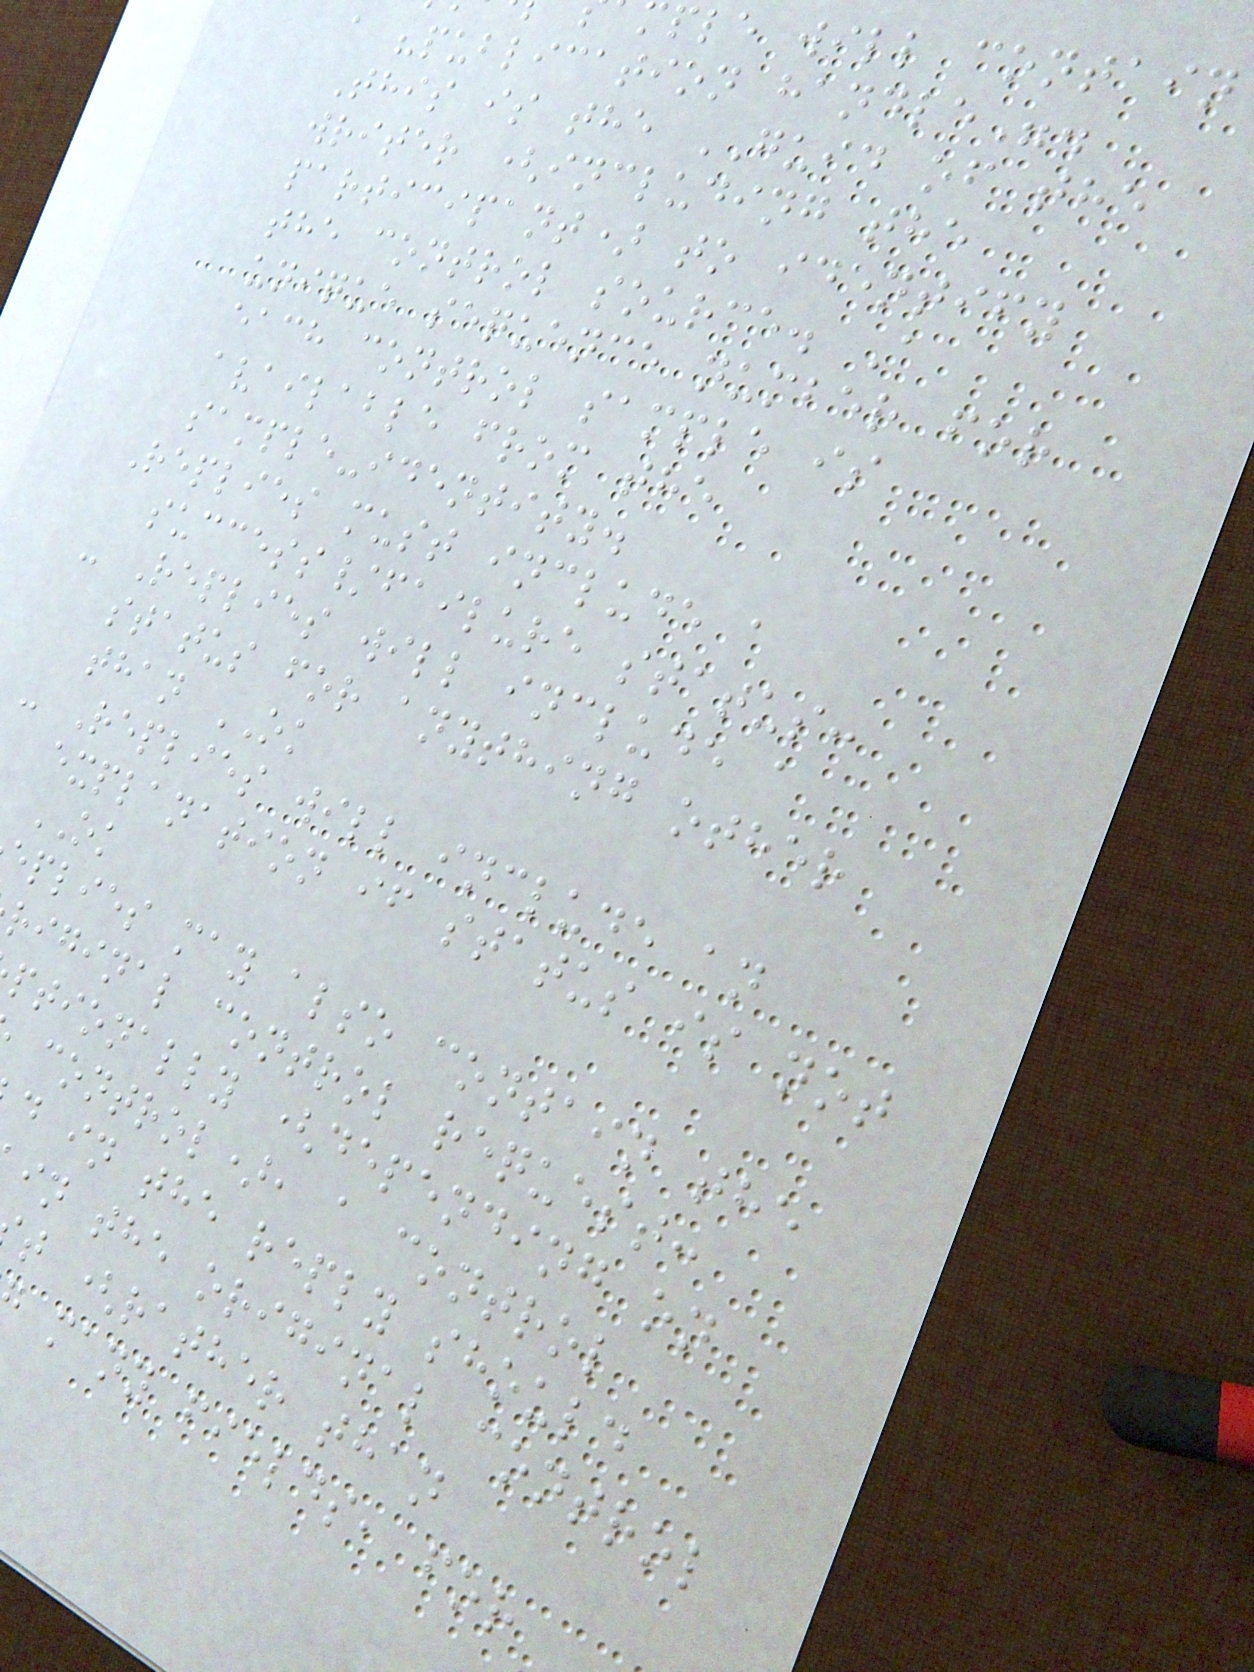ple will contain
a "publication handle".
This is the GUID of the
writer (including the
participant) to identify
the control source. A
unique sequence number for
each control sample is
available from the
sample-identity.
Replies must include a
success/failure status:
- Replies will include a
status for anything other
than OK
- Replies will include an
explanation if status is not
OK
eplies may also contain the
riginal control request:
ptionally (depending on
control), a control
d in the reply should
in the original control
t (rather than
many fields, for
